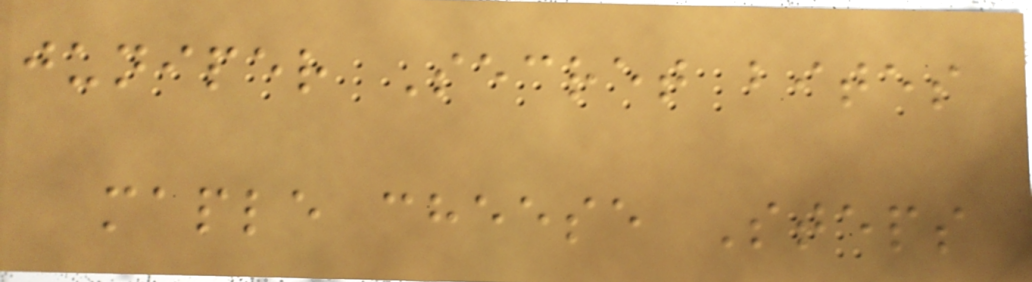juniper Secret bites
maple cheese Steps
